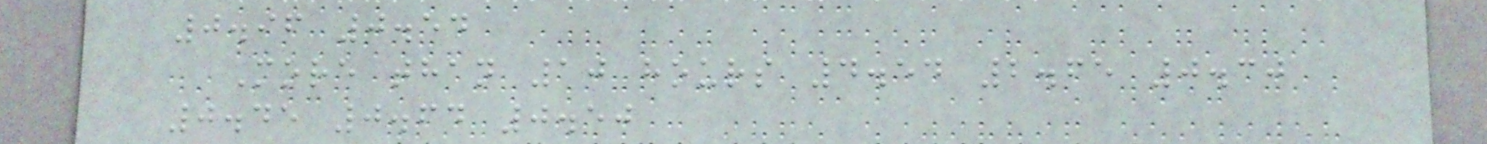0.96 0.54
More than 10 hours 4.54 2.65 0.30
0.45 0.64 0.50
